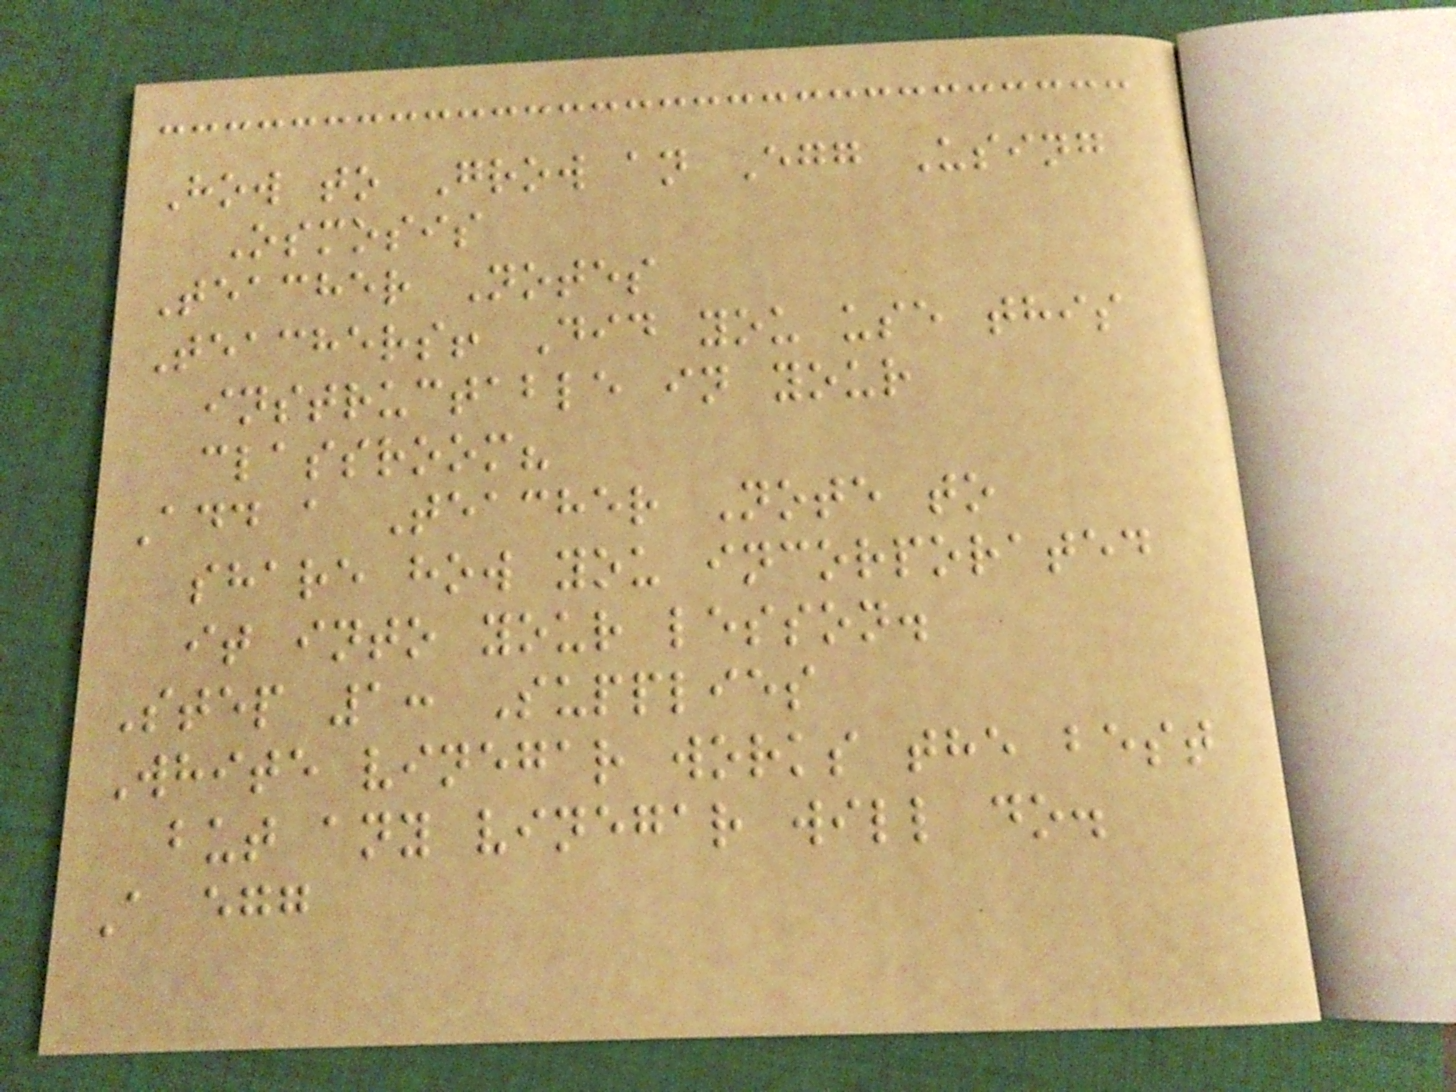How to Grow an Egg Using
Osmosis
Teacher Notes
Teachers! Did you use this
instructable in your
classroom?
Add a Teacher Note to
share how you incorporated
it into your lesson.
Step 1: Supplies
White vinegar works the best
but any vinegar will do.
A egg
